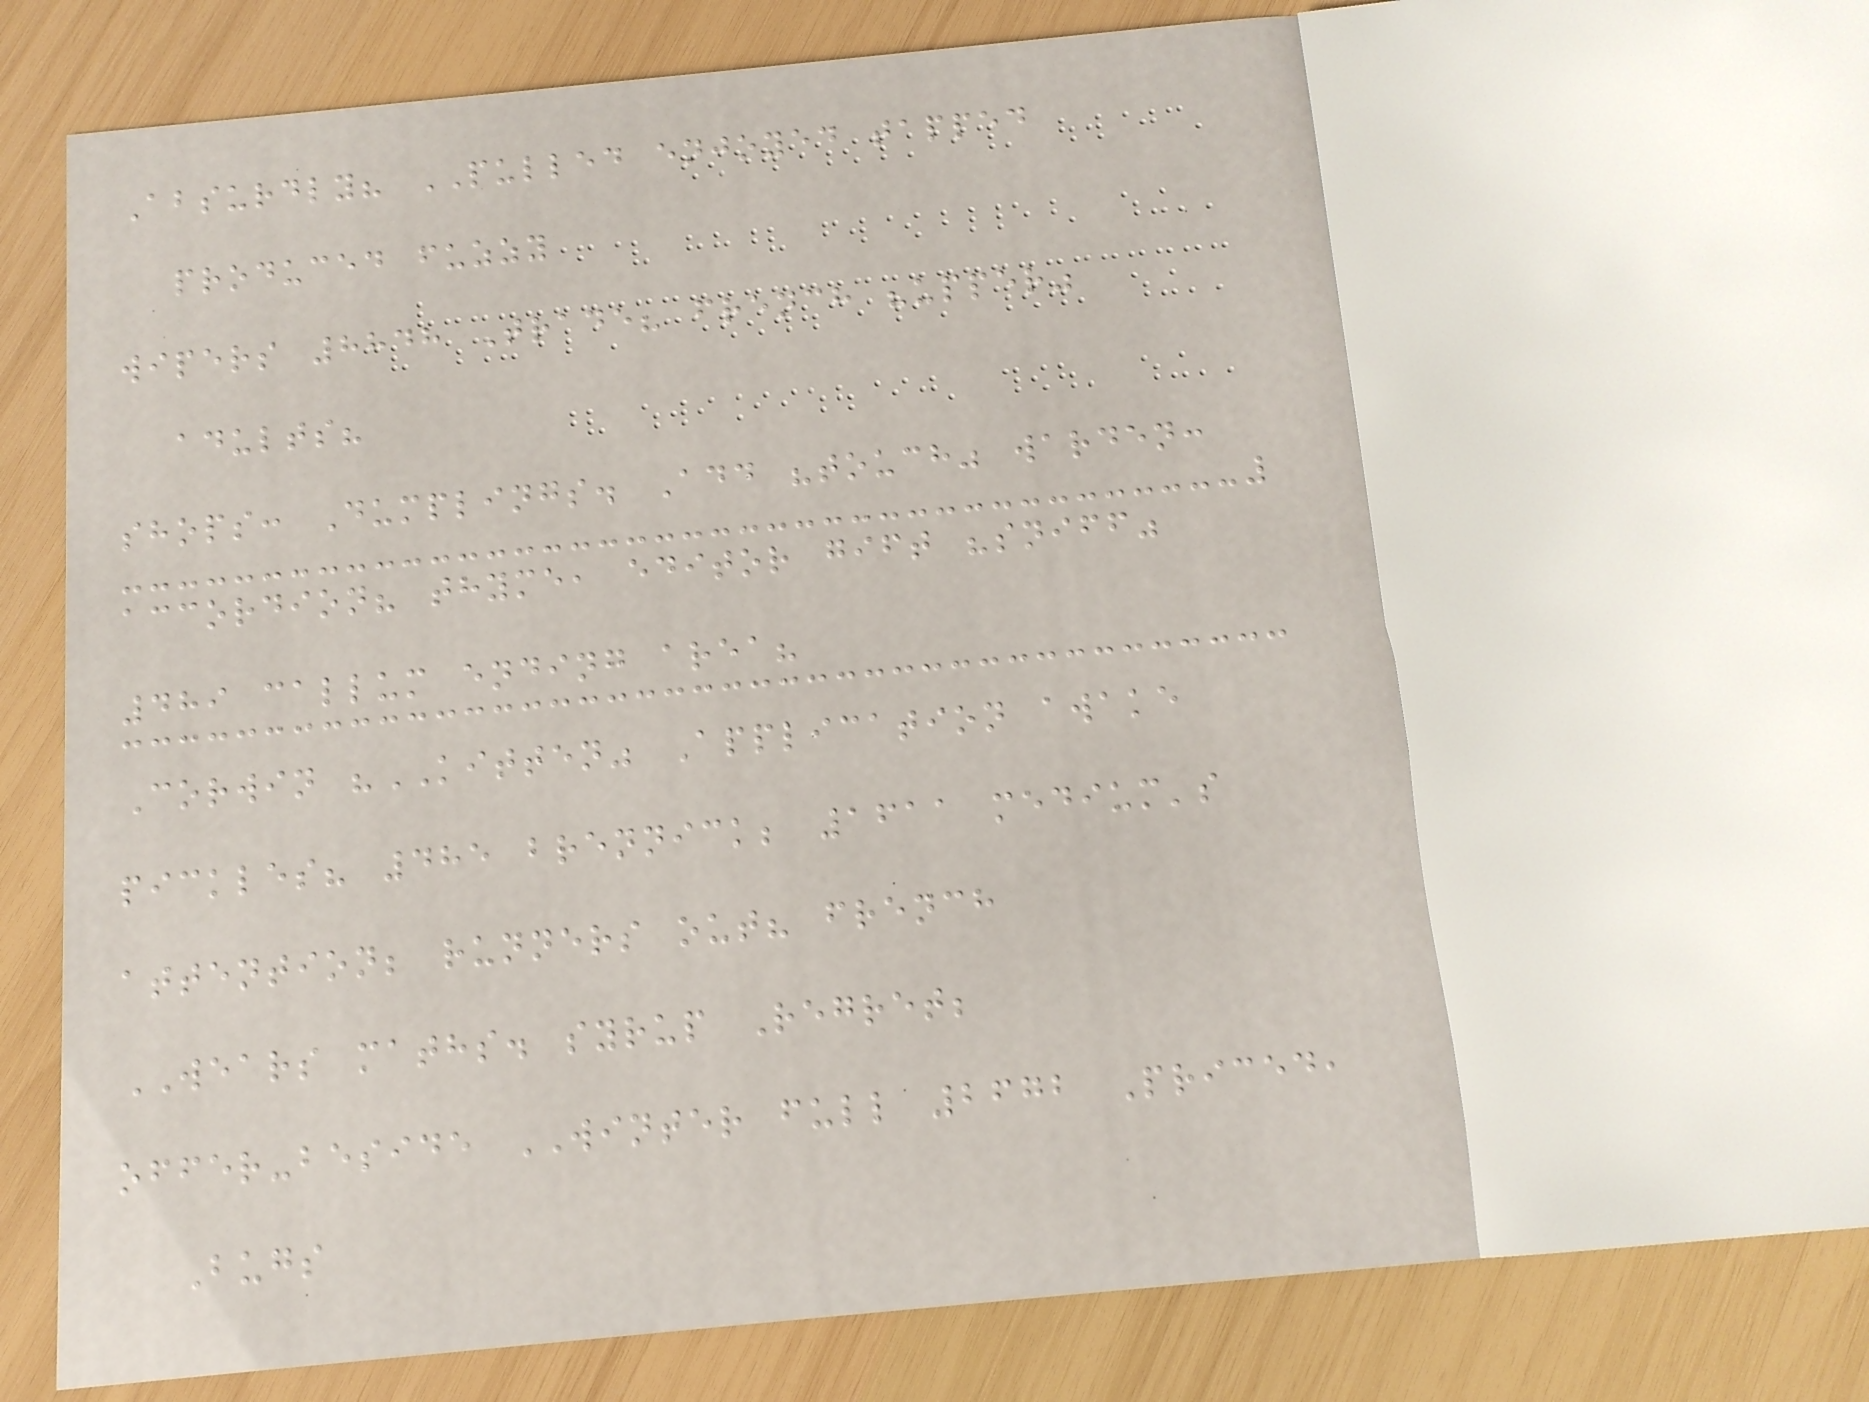Absurdly? PULLED enjoyed tapped
produced fuzzy
wipers 8848 Trade? french "upper"
adults?
shops: Dumplings. Add "touch" warden:
accordion? thyme, editor gift "sniff"
489 callum ending area?
Corwin "KITTEN" Application awake
pickles? 485 brennick; 1611 medium's
attention; runners out? french
WEARS maths. syrup Regret;
offer-beside WINTER full 2672 Priced,
Bugs
